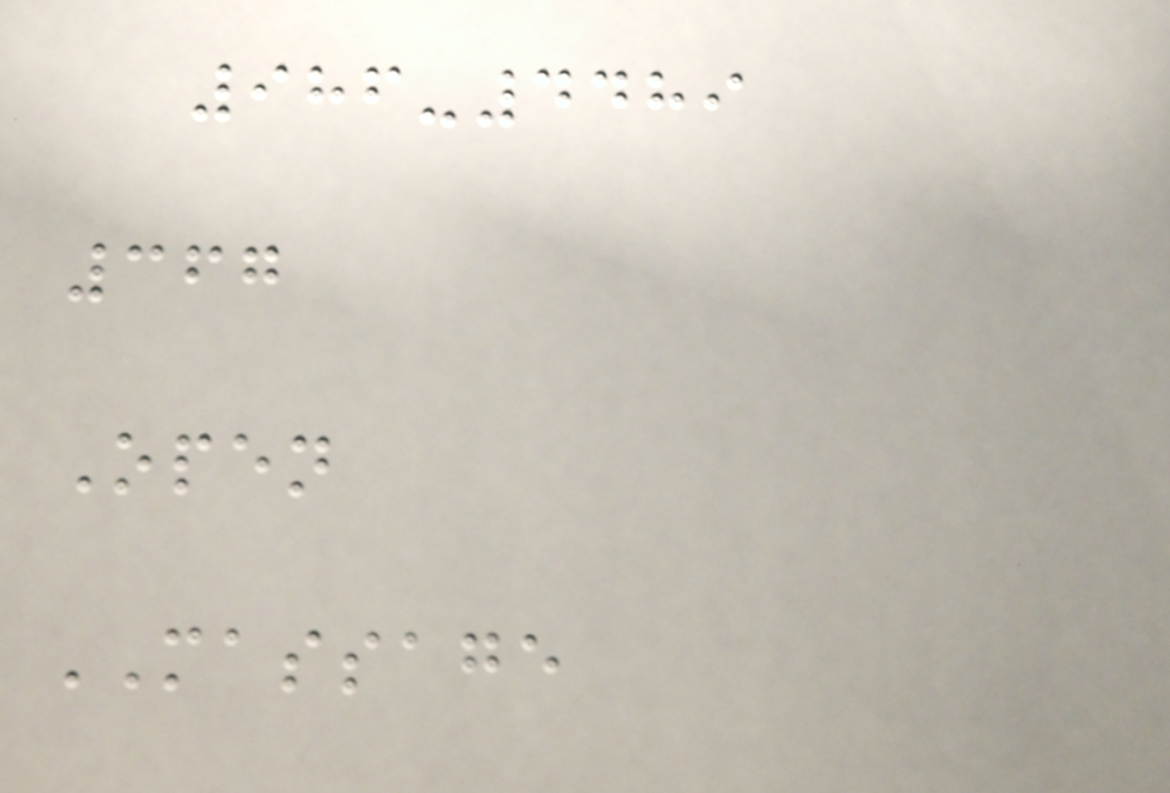986-4489
367
Open
MASSAGE
